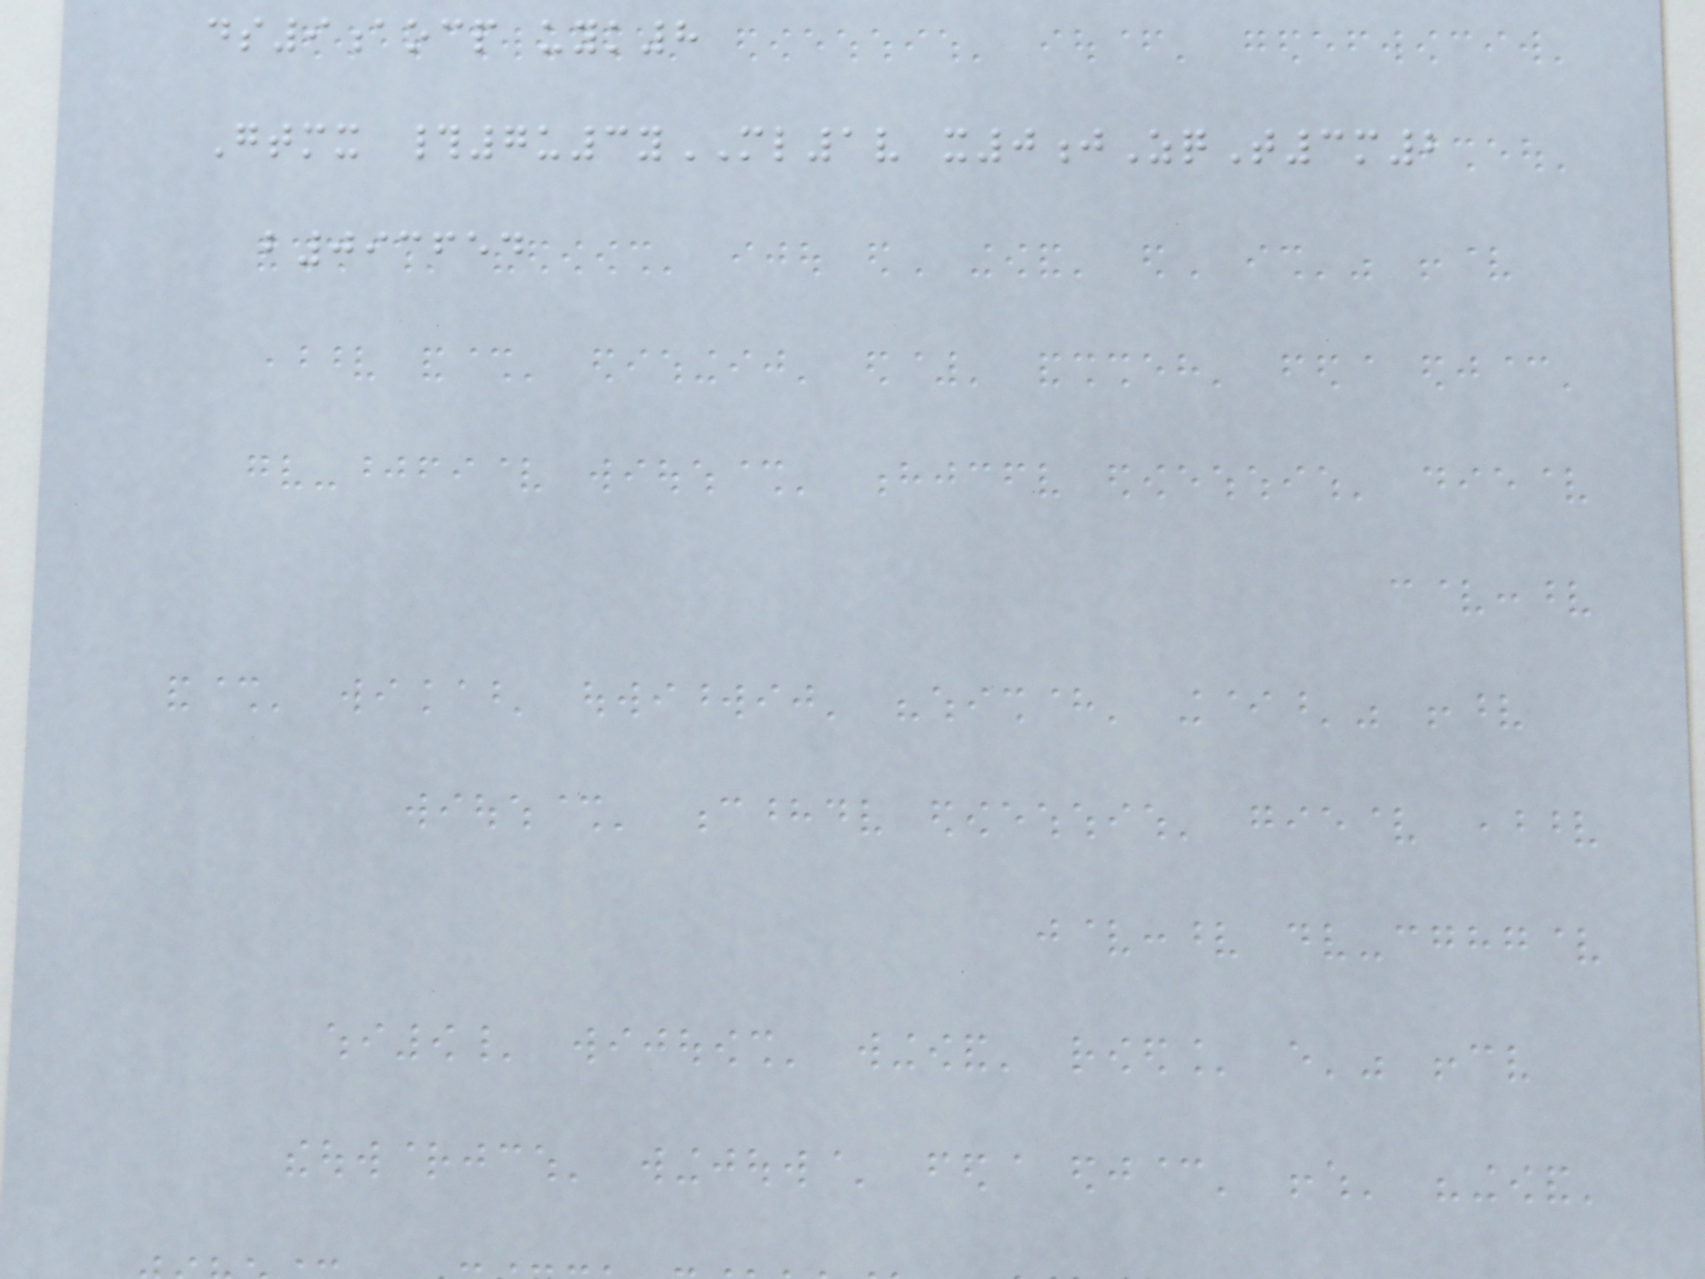ds9aocp uyk8
Gtmx #7u3yML1v x0jZqT3m2
b093654
